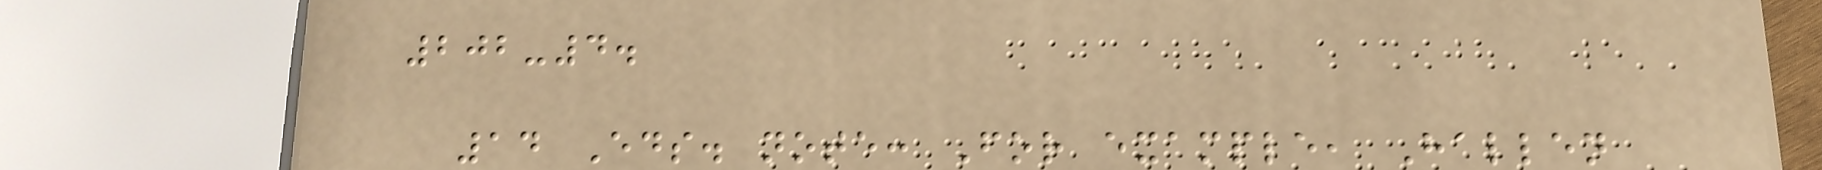202-4.
14 Eds. note: For example, Hallen
